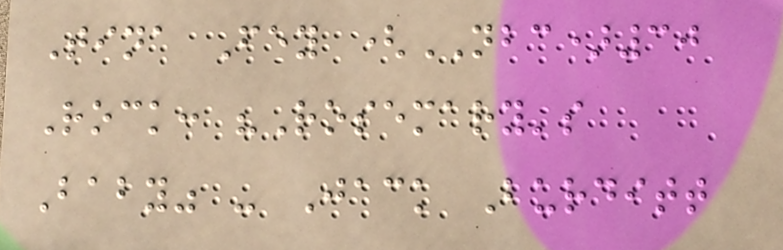Tina Fey (NBC)30
Rock: "Rosemary's
Baby" - Jack Burditt
